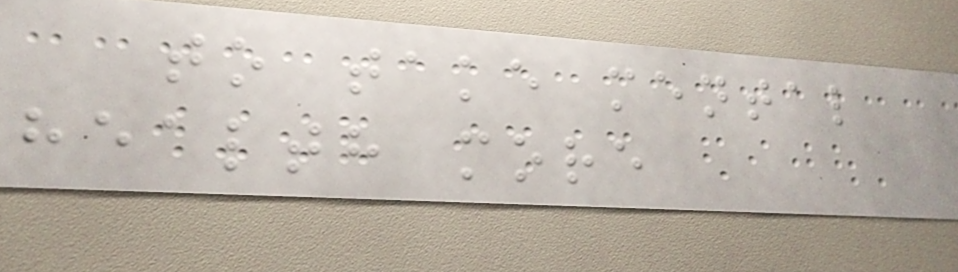to take mental
health more
